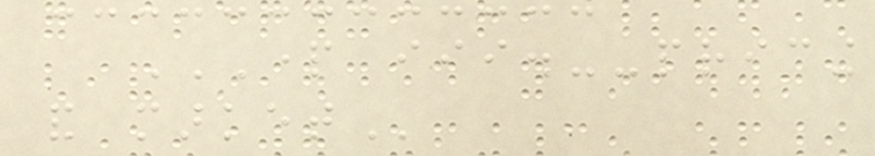PART III.--PRICING
AND MARKET
